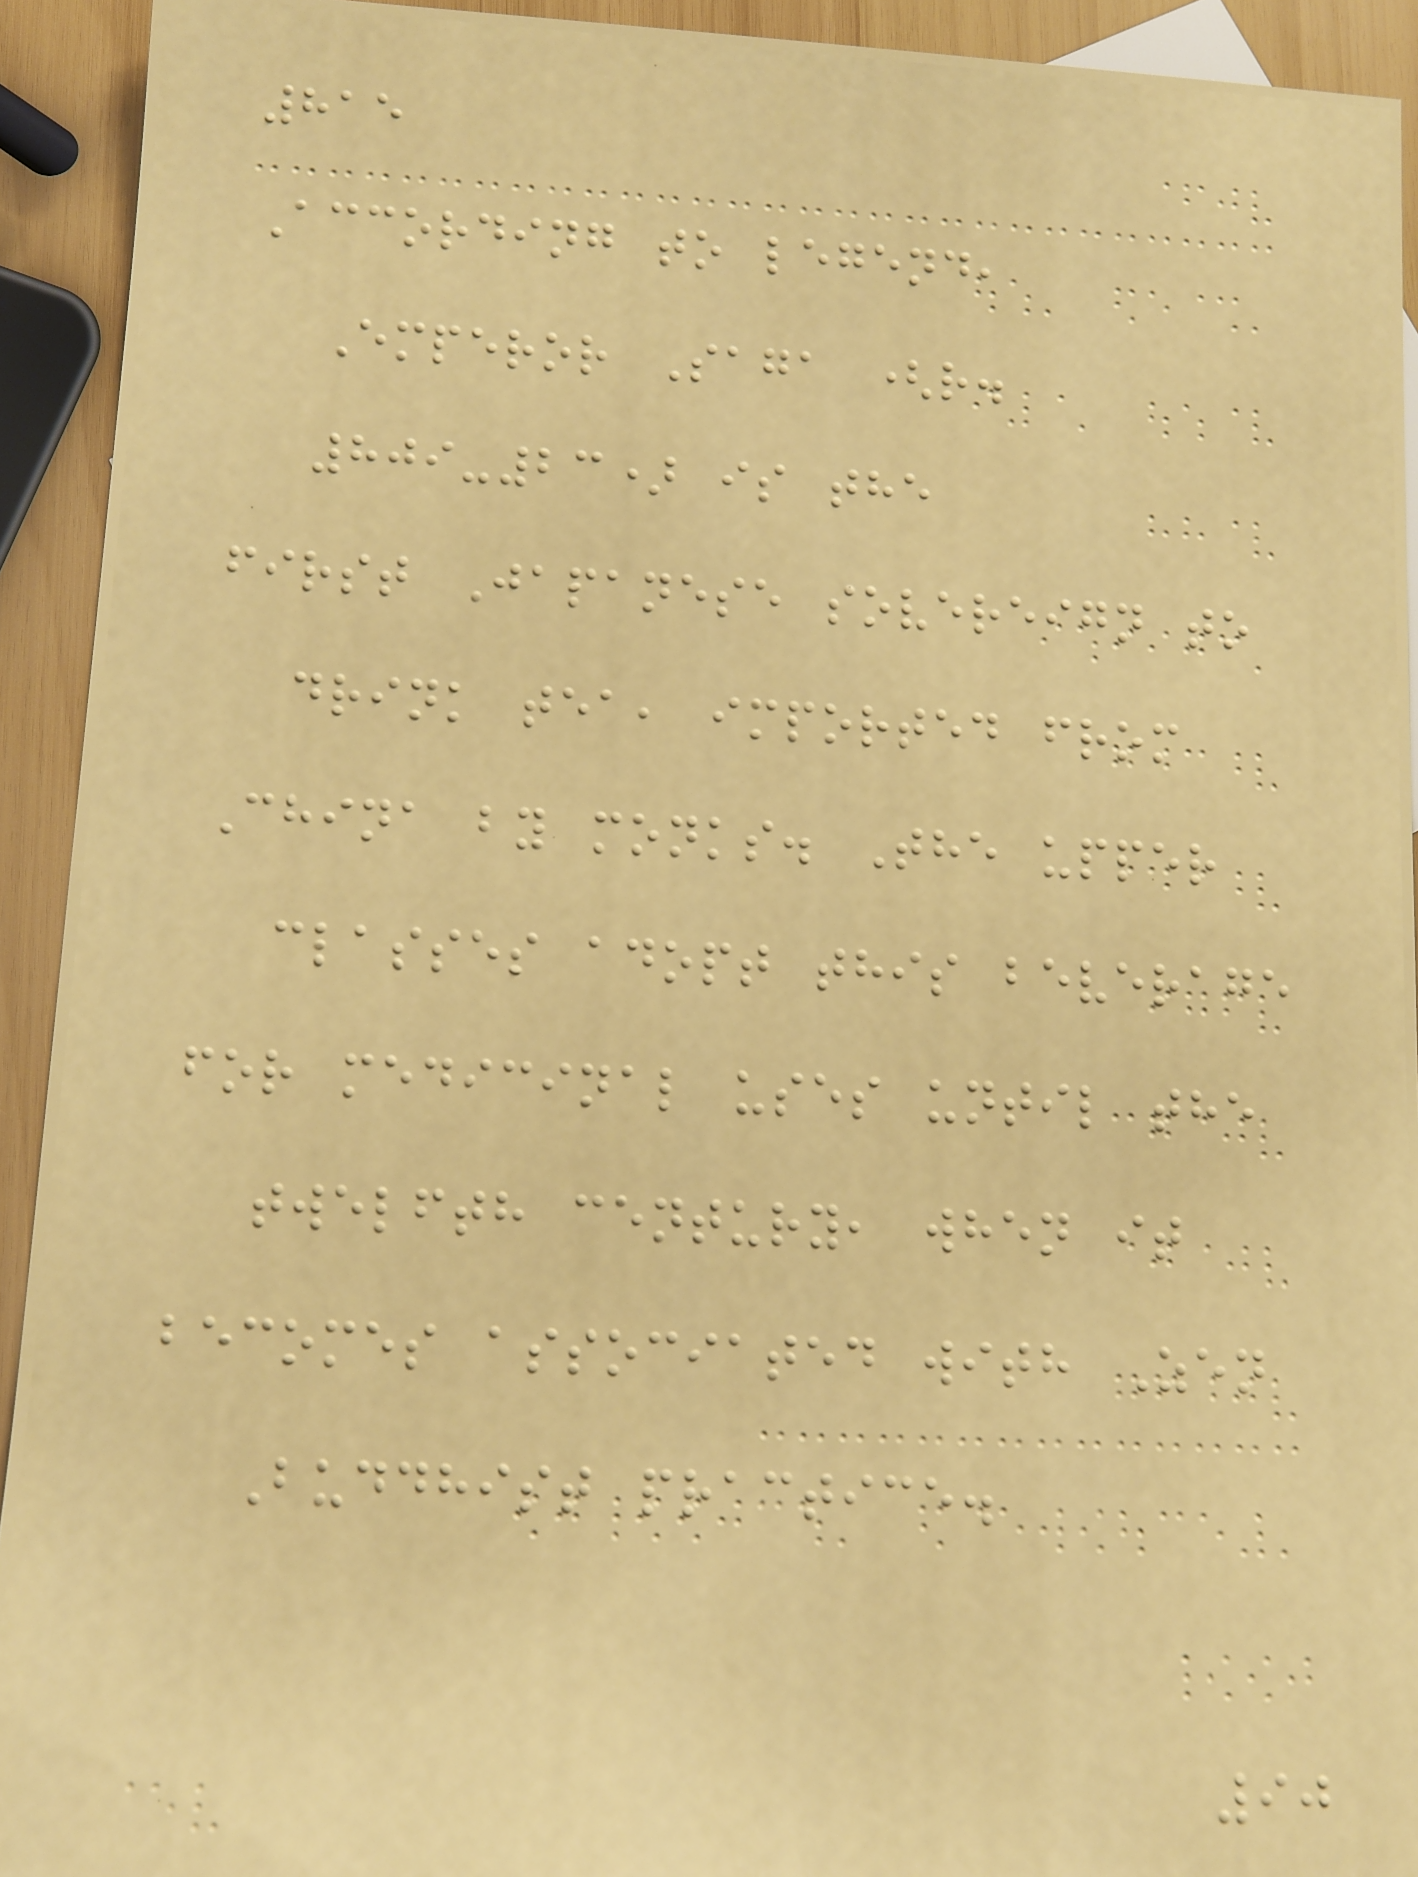815
According to legend,
Emperor Saga (r.
809-23) is the
first Japanese sovereign to
drink tea, imported from
China by monks. The upper
classes adopt this beverage
for medicinal uses until the
twelfth century, when it
becomes associated with Zen
Buddhist practice.
90
